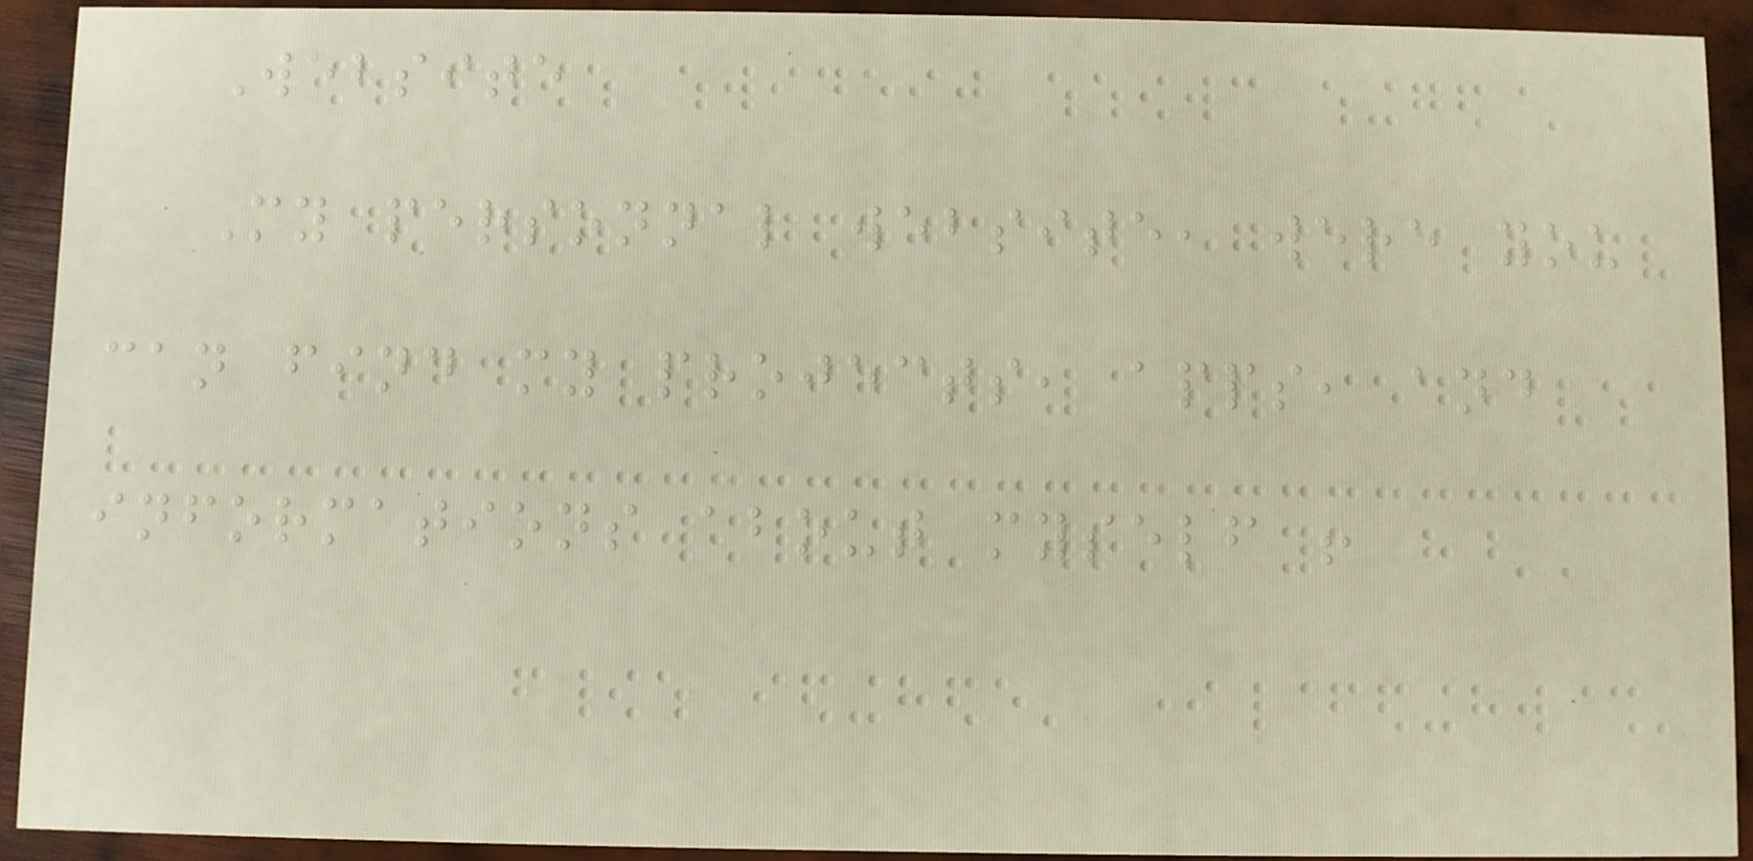Website
My personnal website, were you
can find my projects, apps, and
informations about myself !
